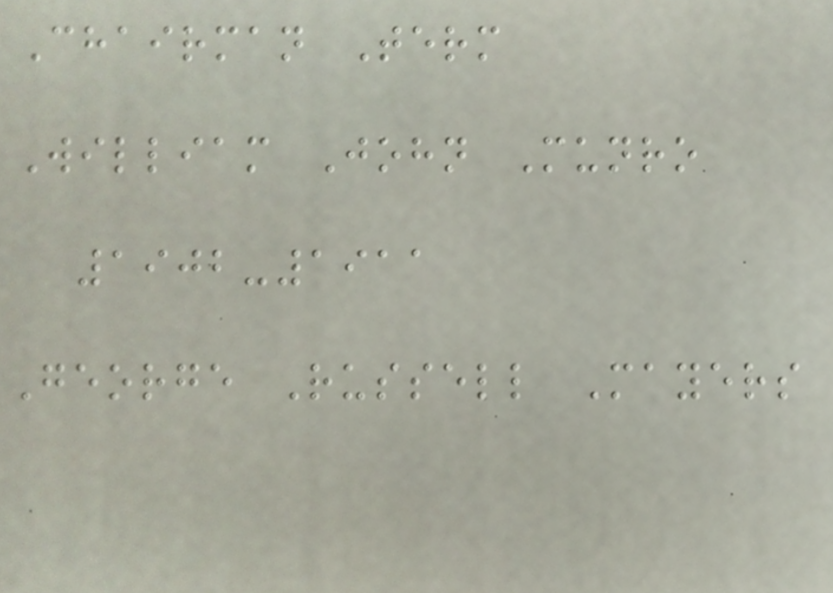Chairman Term
William John Munro
1902-1911
George Russell Mayers
